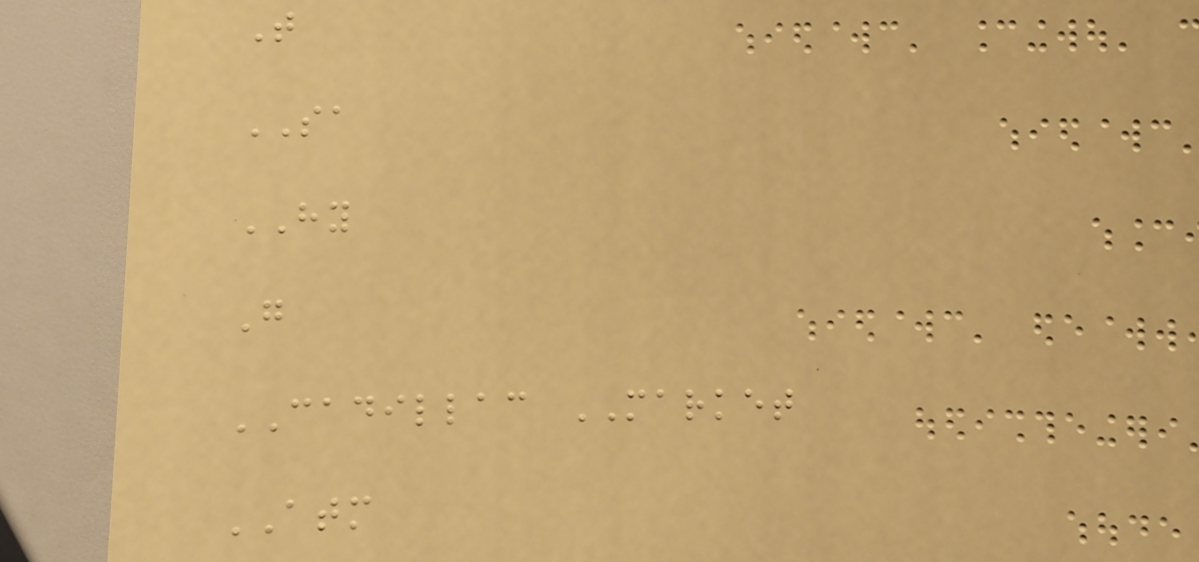T
SA
HY
G
CADILLAC MARKET
ATM
